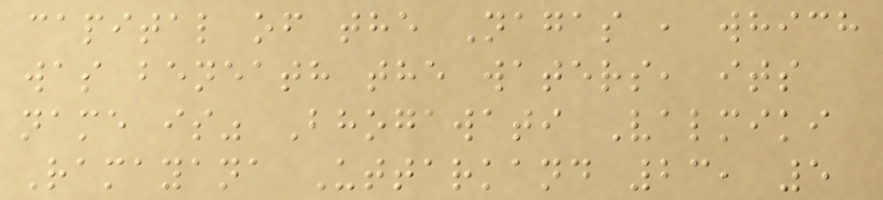capital of the Nagas , which
was beneath the waters, its
name is" Bhogawati Valmiki
Ramayana Uttarkand 23, 5
